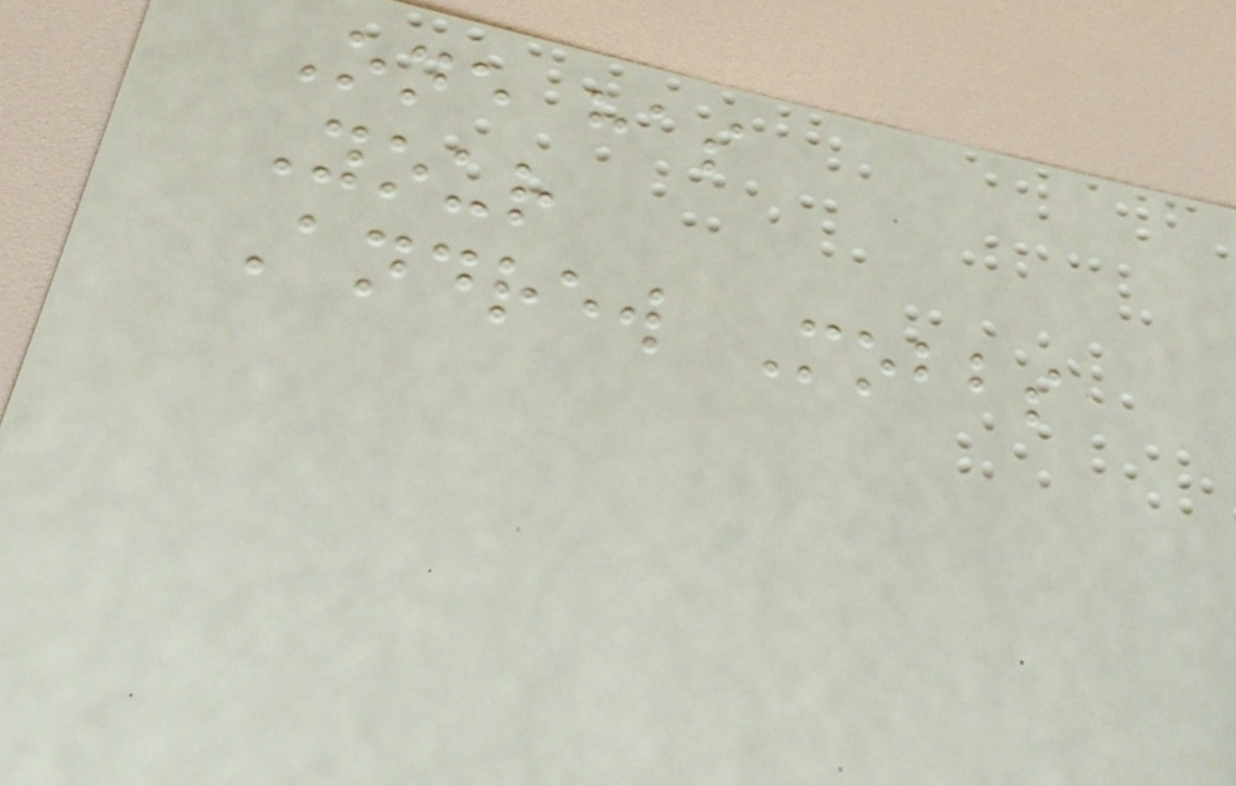One has
Your
Andrew Mobbs
